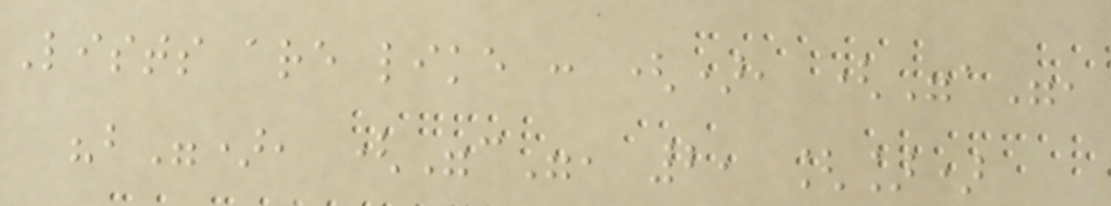Lists are like : (), ("a",
"b"), ("c", 2, [])
